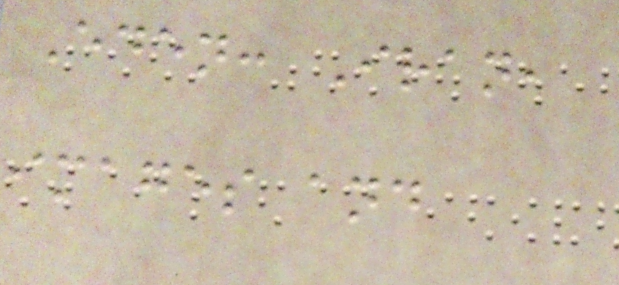Eden: Iran,
images and
